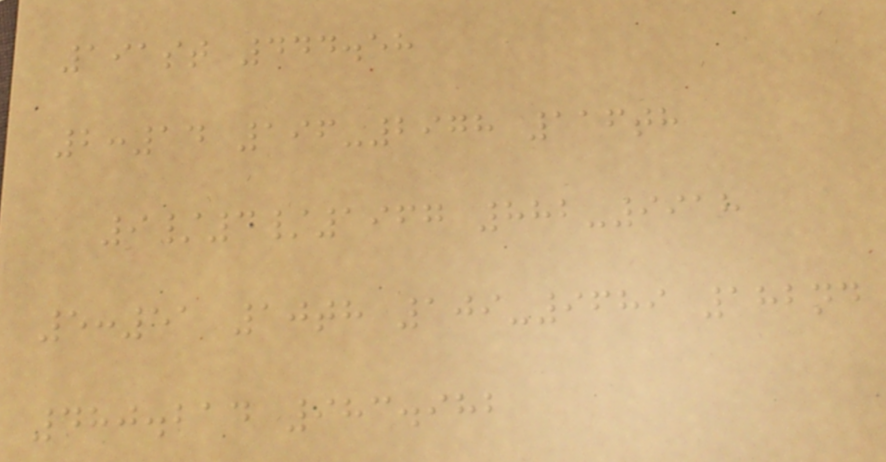191st 444.58
2:14 196-2978 116th
9/4/1967 882-9918
5:51 10th 109-9689 182nd
480.214 983.982
